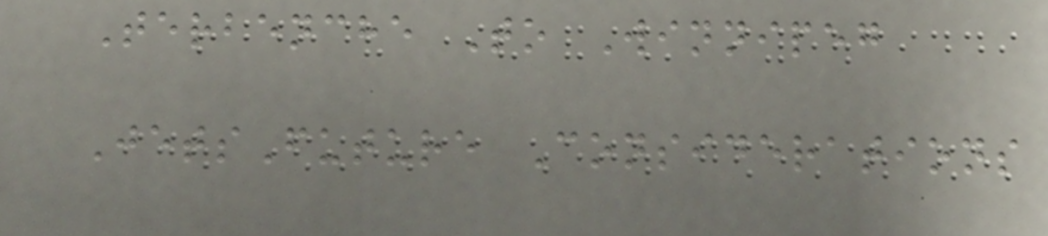Terbenche To Winnipeg
JetsFuture Considerations
